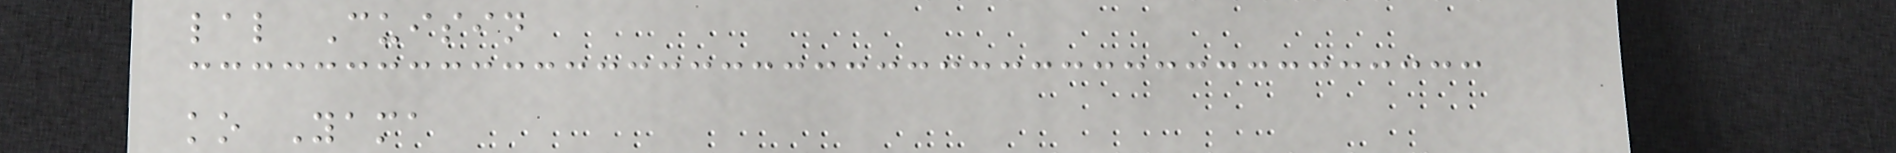lal Cuisin
ko Yama
